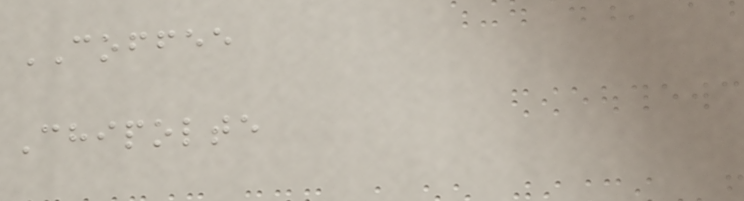COFFEE
Chipolte
